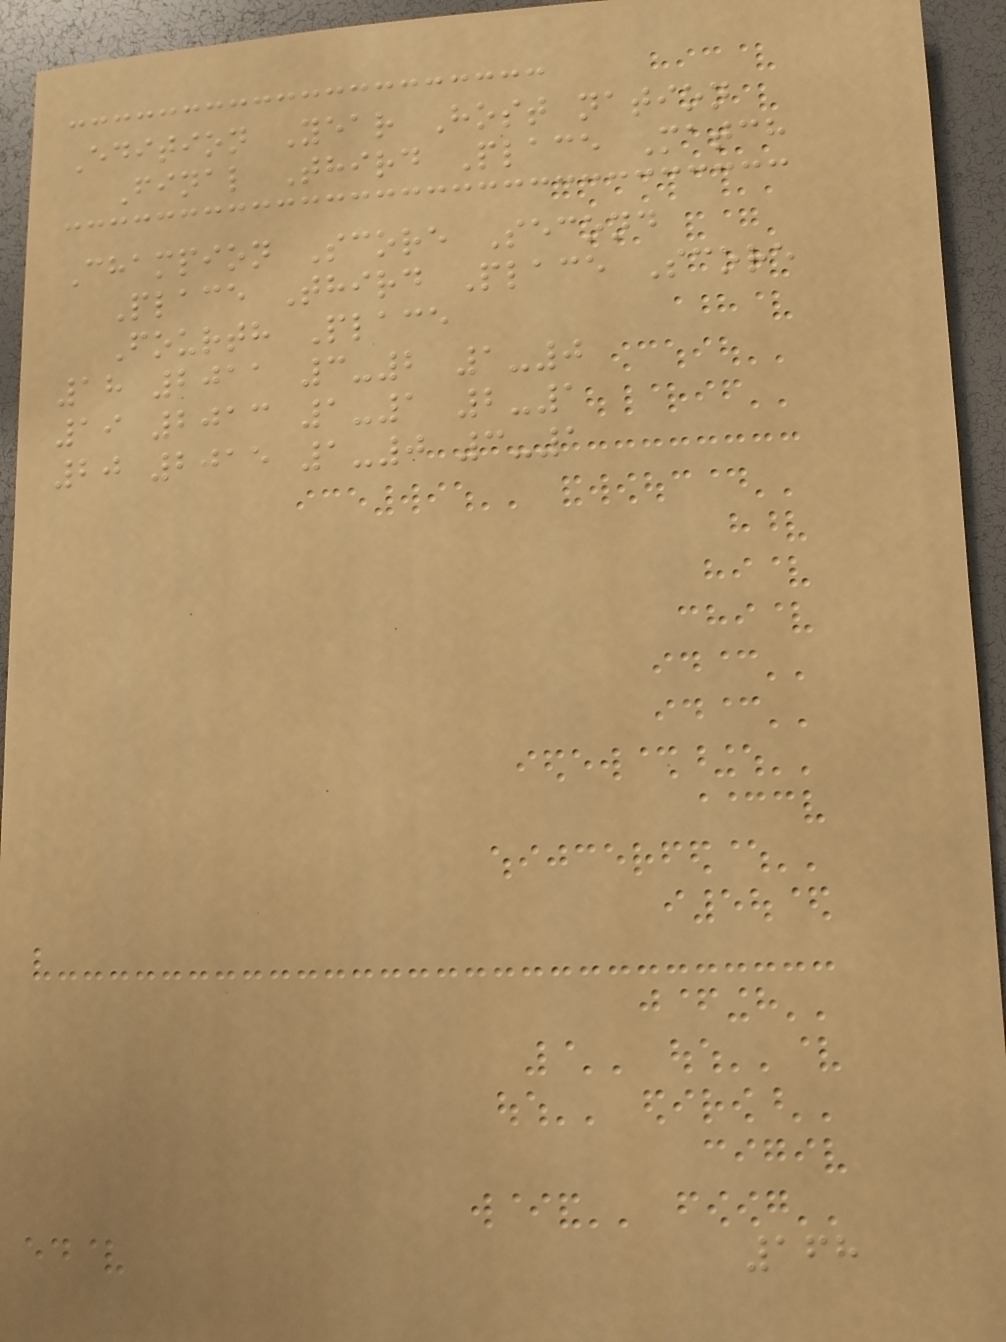Edition Year Host nation
Final Third Place Match
Champion Score Second
Place Third Place Score
Fourth Place
18 2011 3-2 1-0
19 2013 1-1 2-1
20 2015 1-0 3-1
168
